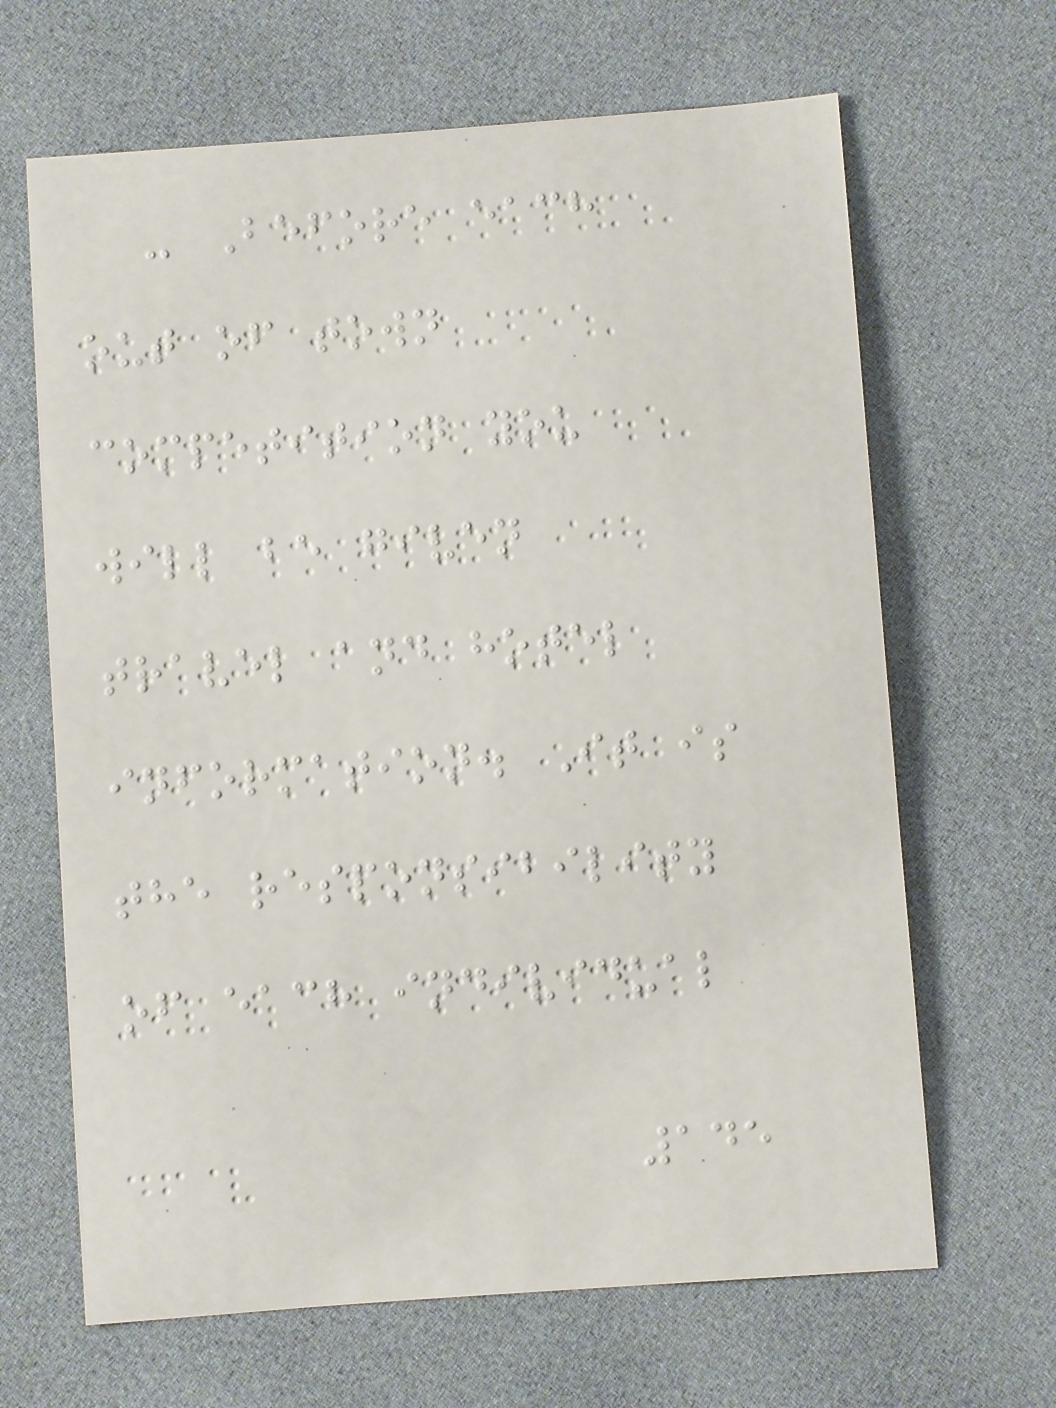- Before each
out of town
competition you
will be given
travel and hotel
information. It is
the responsibility
of each individual
145
